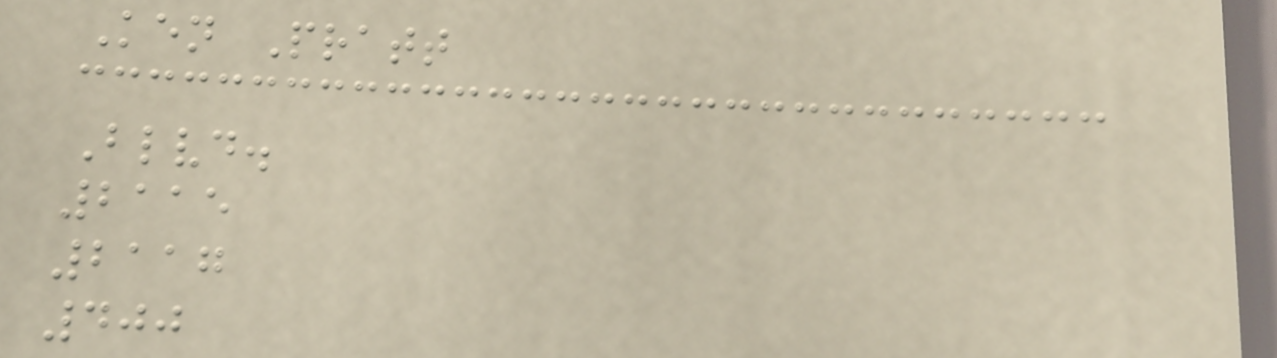Ken Pratt
Blvd.
2115
2117
400
